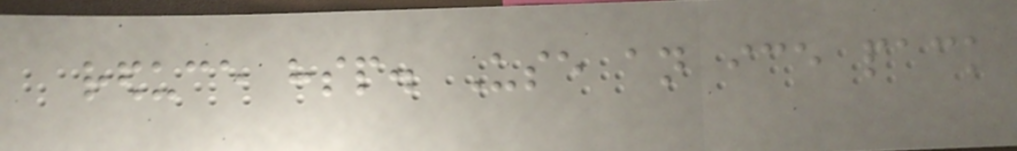reduce hsp. Use an ice pack
